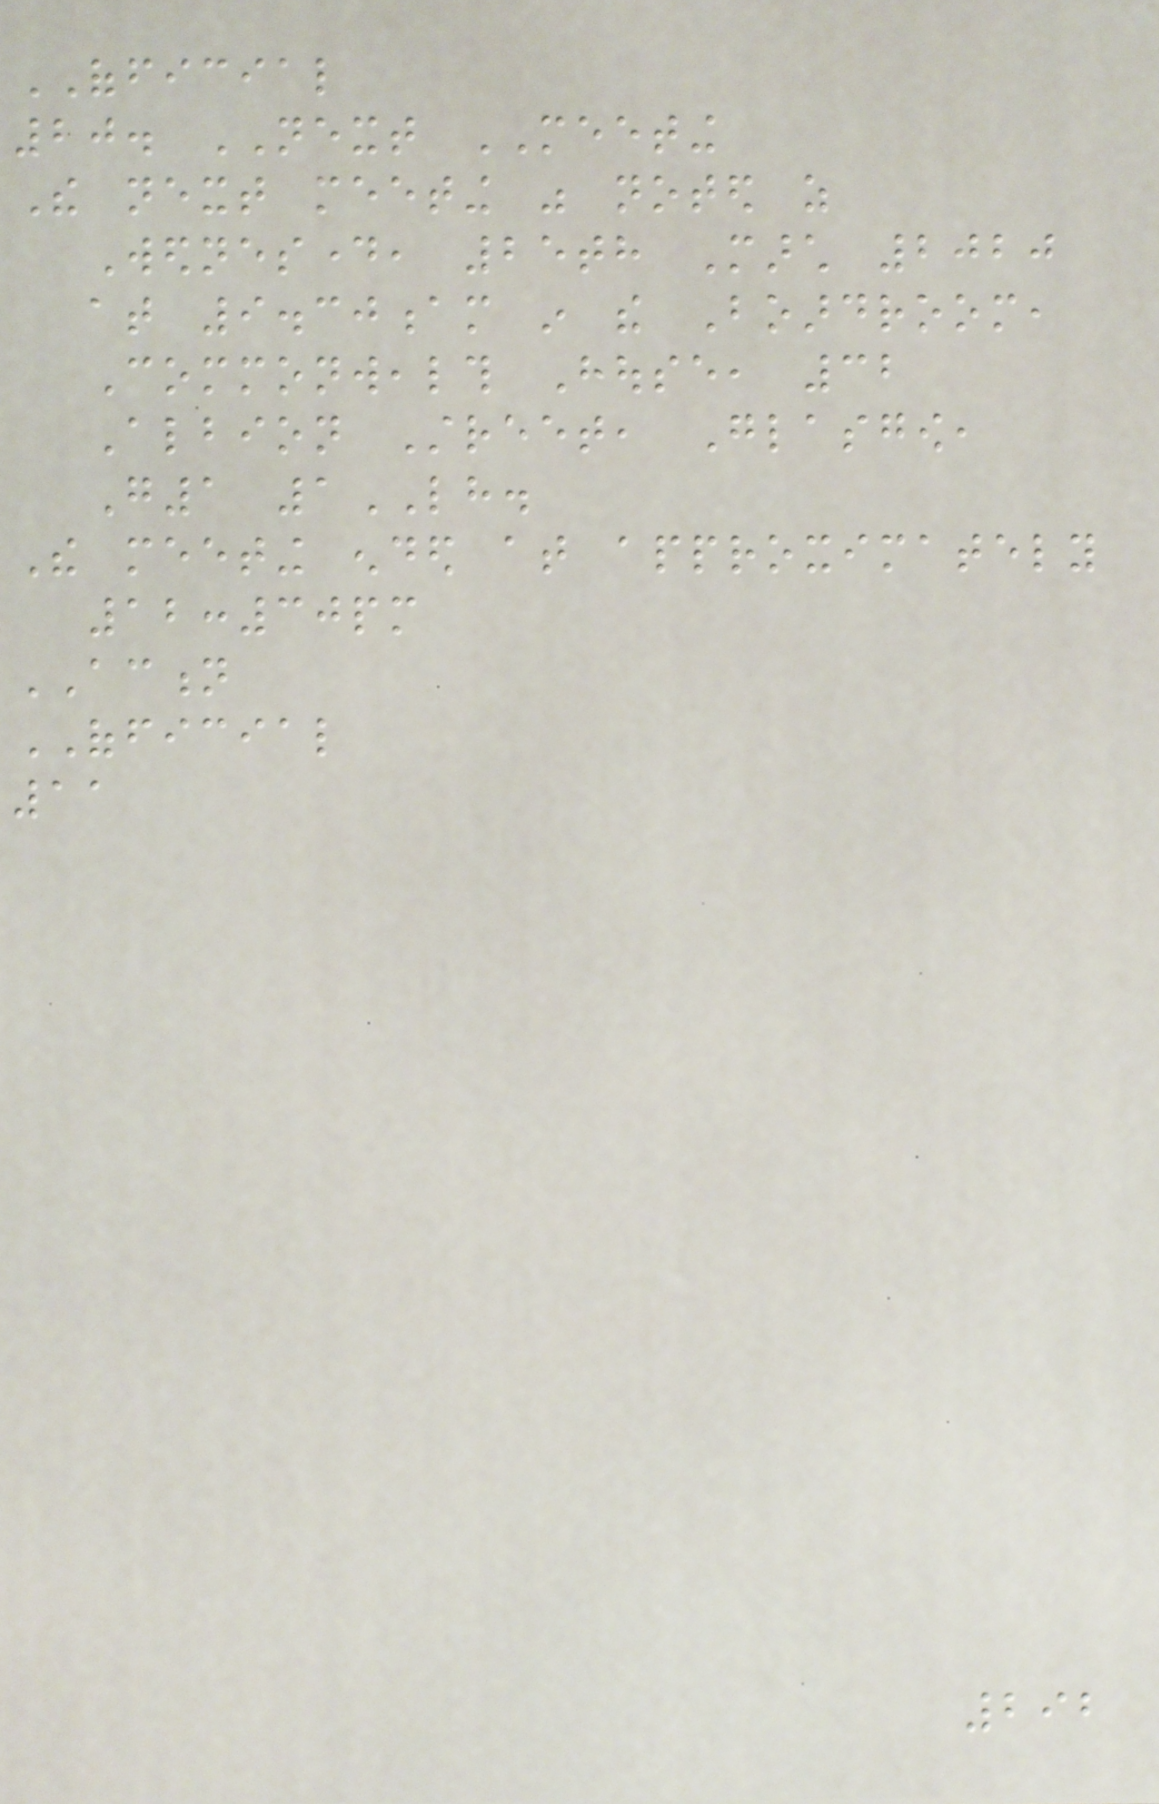OFFICIAL
20. NEXT MEETING
The next meeting was noted as
Wednesday, 25th March 2020
at 9.30am in the Boardroom,
Commonwealth House, 32
Albion Street, Glasgow,
G1 1LH.
The meeting ended at approximately
12:30pm
ACTION
OFFICIAL
11
292
